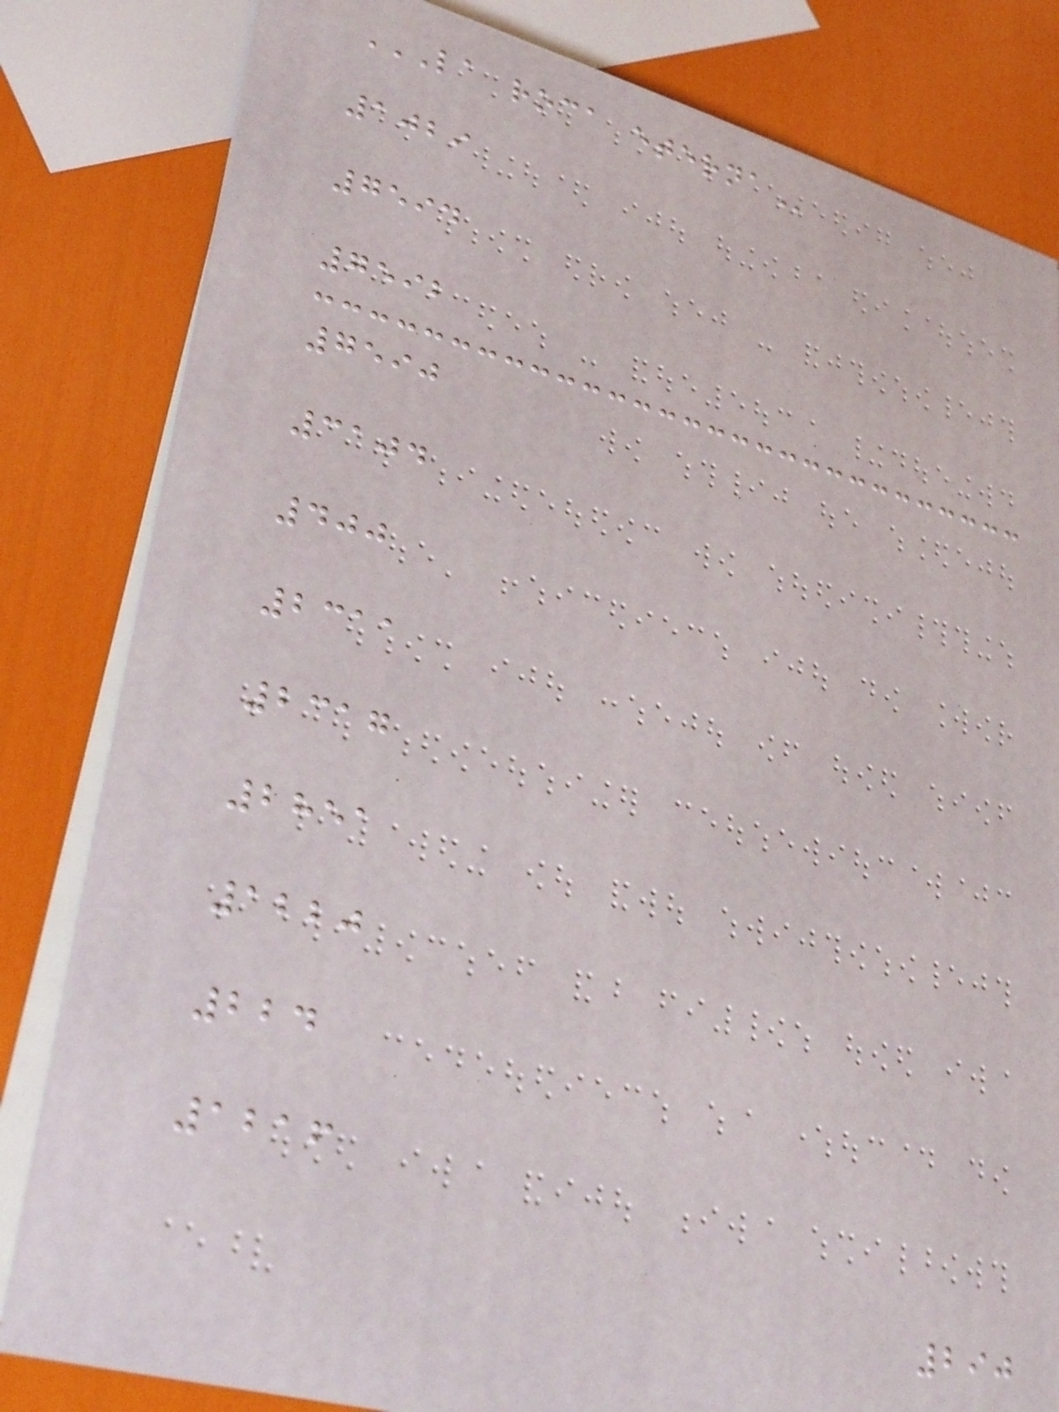LA ROCA ETERNA
1029
7594
7592
7590
3104
400
2311
2317
2851
1220
224
1216
290
